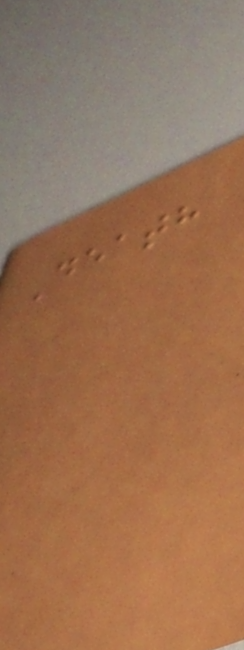Death
